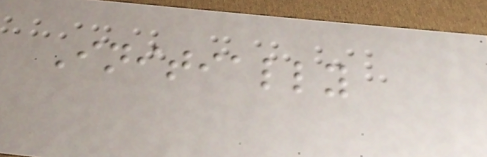Initially
